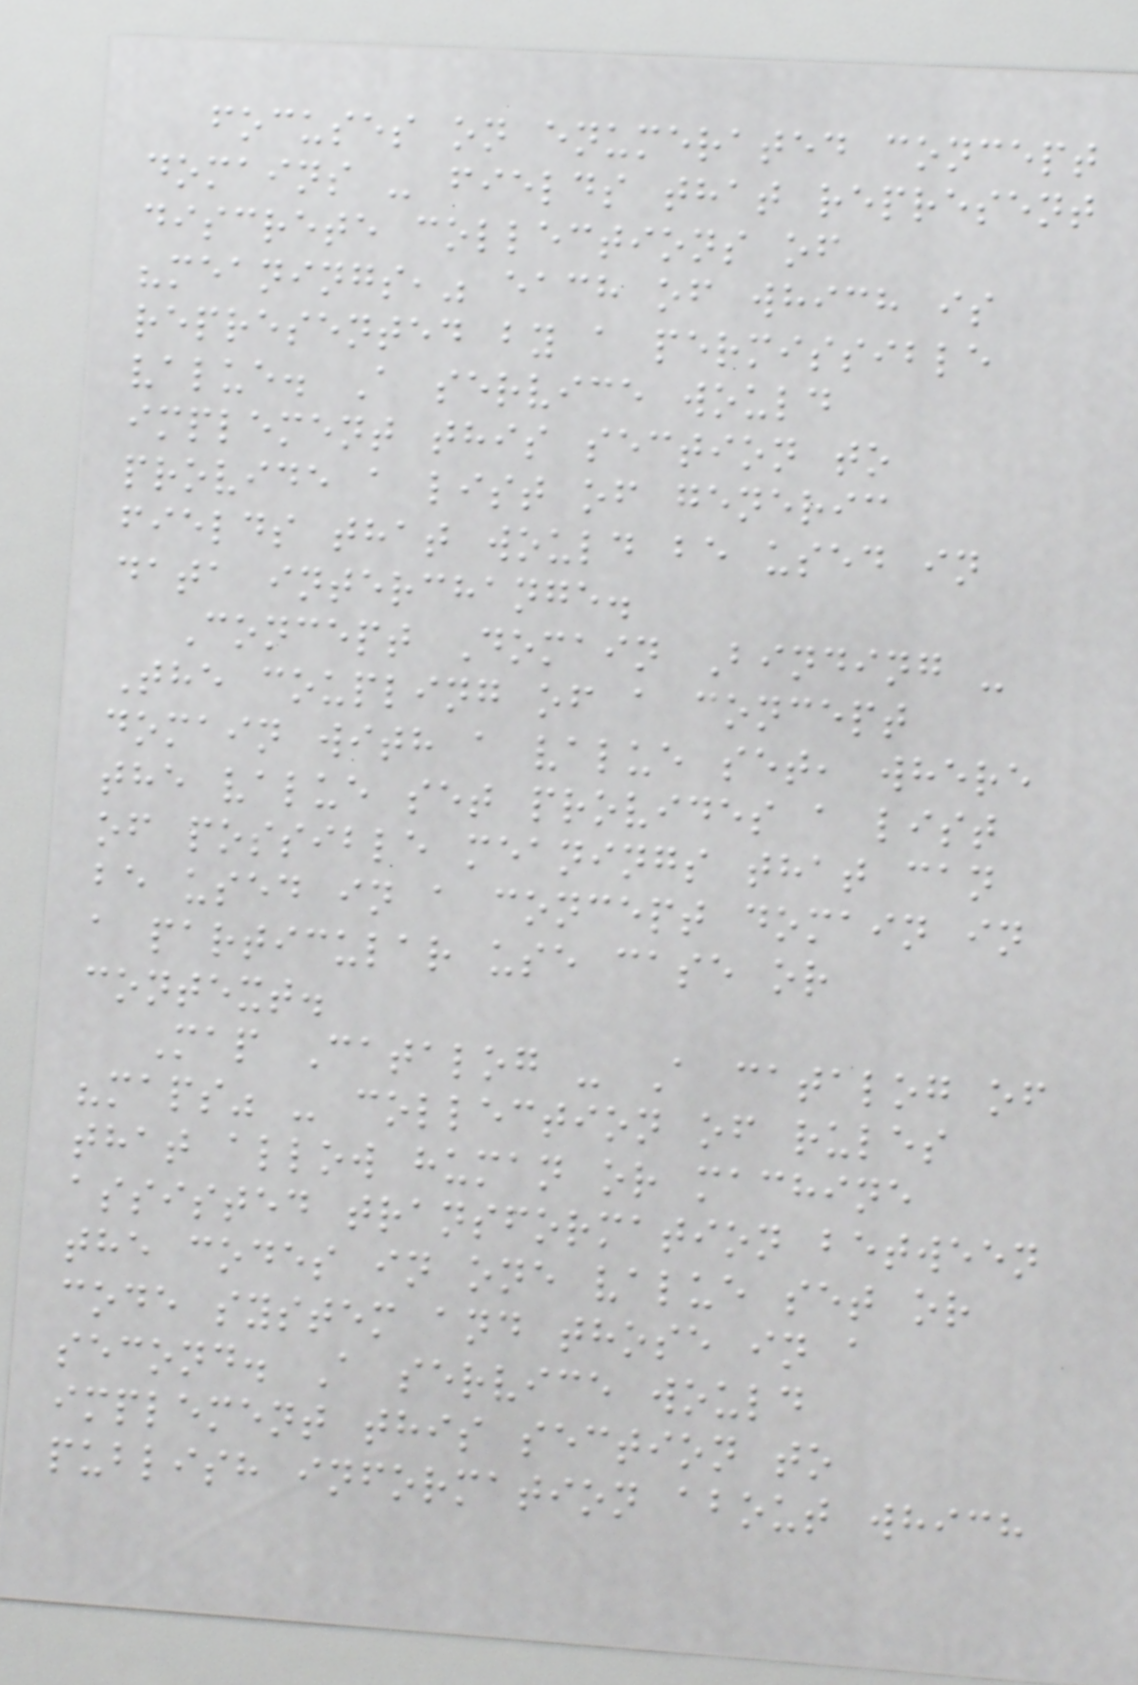focuses on enumerated concept
domains - fields that represent
discrete collections of
"meanings," each of which is
represented by a permissible
value. A service would
implement this section to
provide a list of generic
fields that would be used in
data interchange.
Concept Domain Binding -
The coupling of a concept
domain with a value set, where
the value set provides a list
of possible meanings that can
be used in a concept domain in
a particular use case or
context.
Map Catalog - A catalog of
"maps" - collection of rules
that allow human or machine
assisted transformation between
the codes in one value set or
code system and those in a
second. A service would
implement this section to
publish information about which
